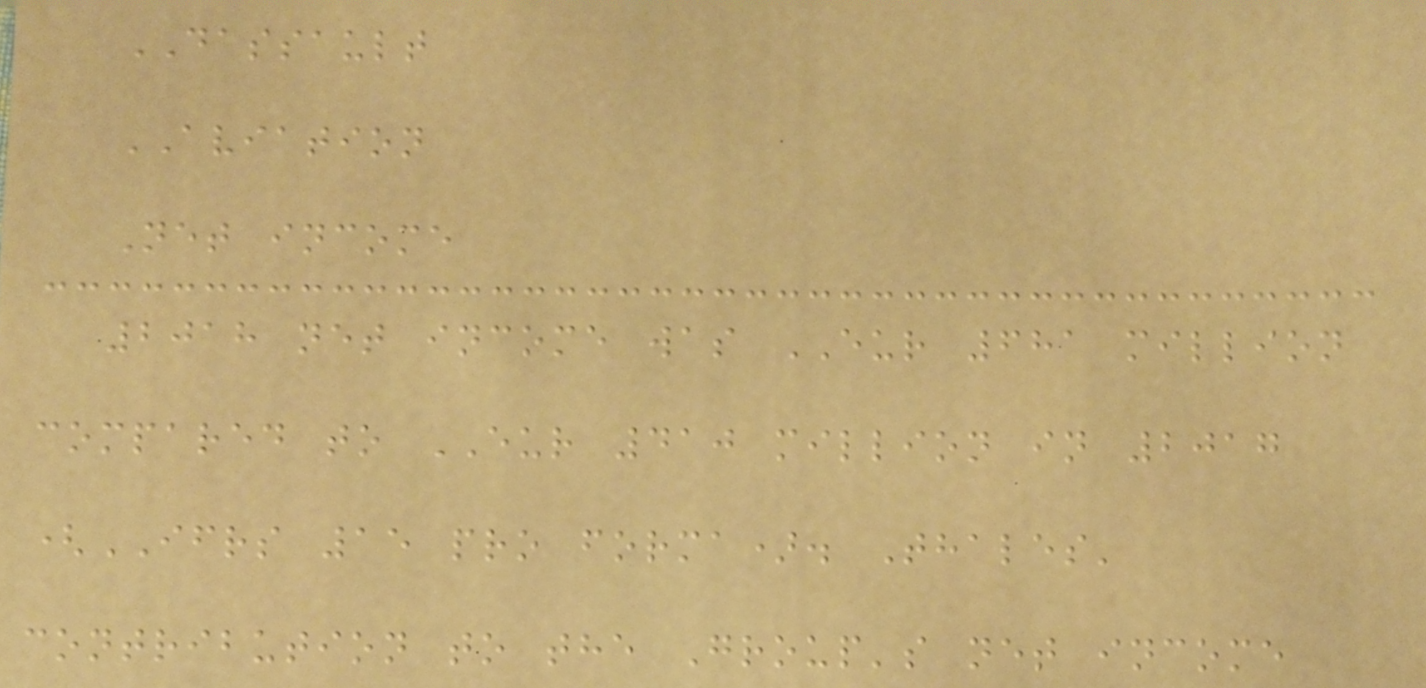DASSAULT
AVIATION
Net income
2018 net income was EUR 681 million
compared to EUR 410 million in 2017
(IFRS 15 pro forma). Thales'
contribution to the Group's net income
